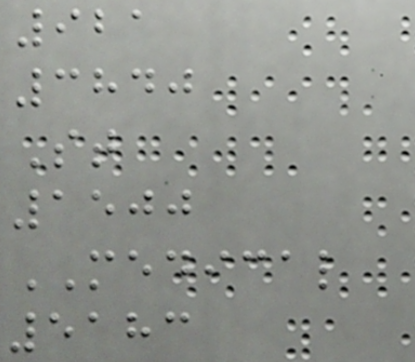921
3840
St
1500
MEDICAL
5183
